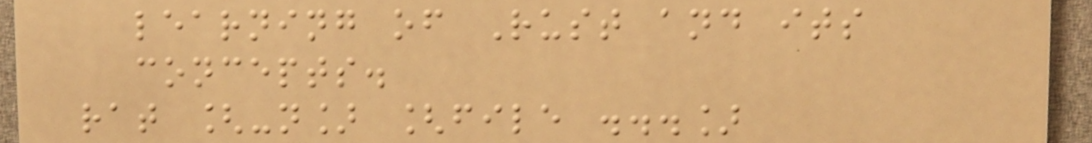learning of Rust and its
concepts.
rat [-n] [file ...]
